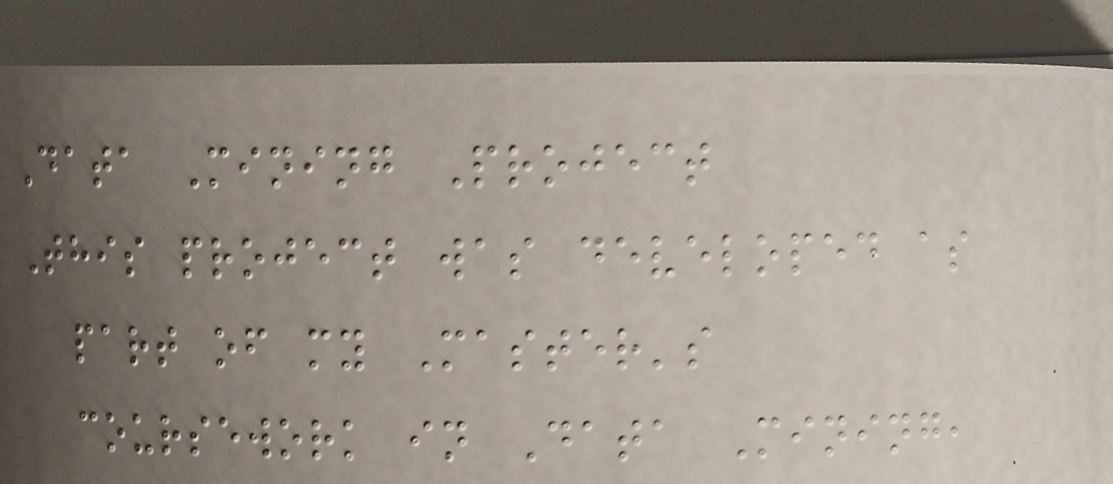Data Mining Project
This project was developed as
part of my Master's
coursework in Data Mining,
